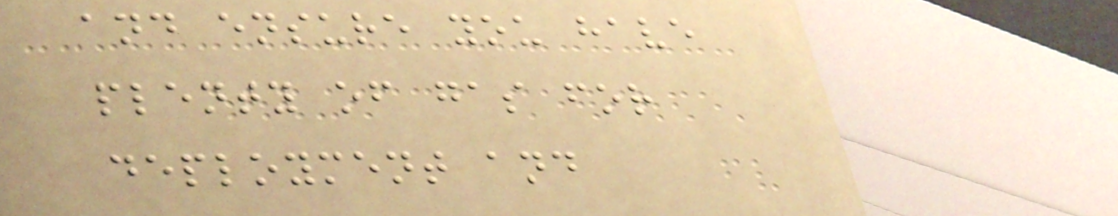and ensure you have
plenty of gas for
deployment and
